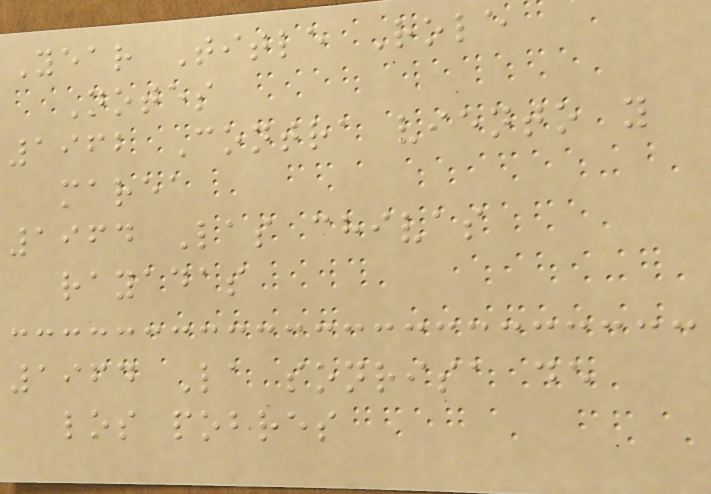Year Title Role
Notes
1962 Contra viento y
marea
1964 Las chivas
rayadas
1964 La sonrisa de
los pobres
